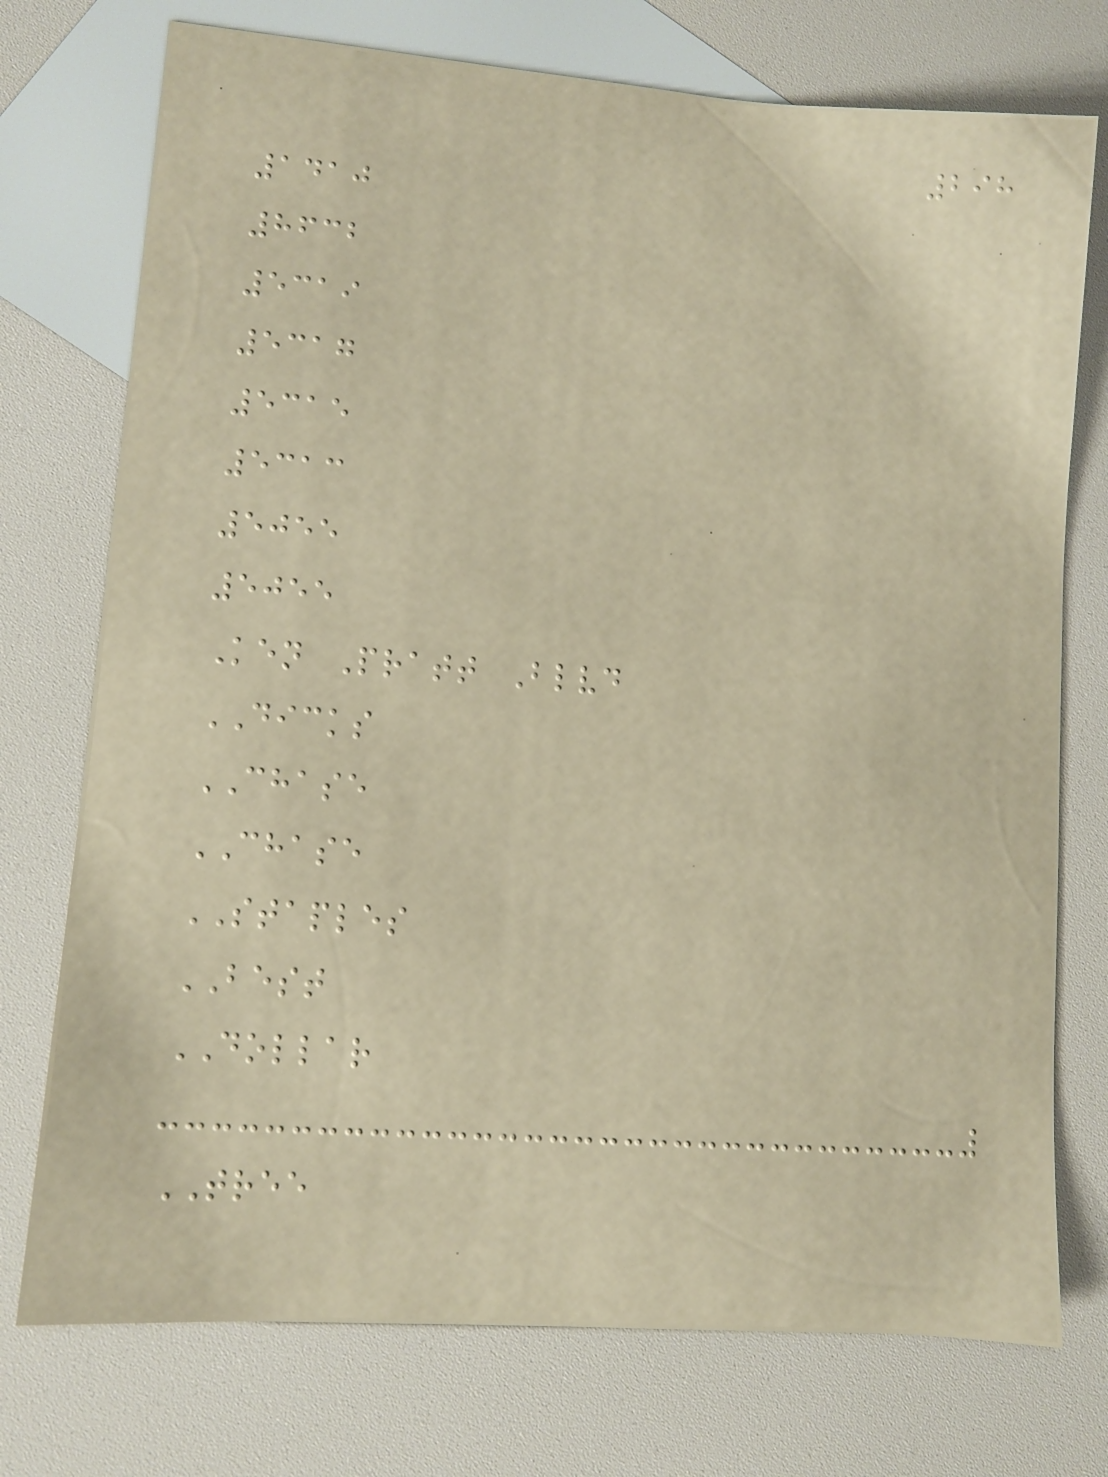298
1410
8632
5319
5317
5315
5313
5055
5055
Ken Pratt Blvd
DICKS
CHASE
CHASE
STAPLES
BEST
DOLLAR
TREE
